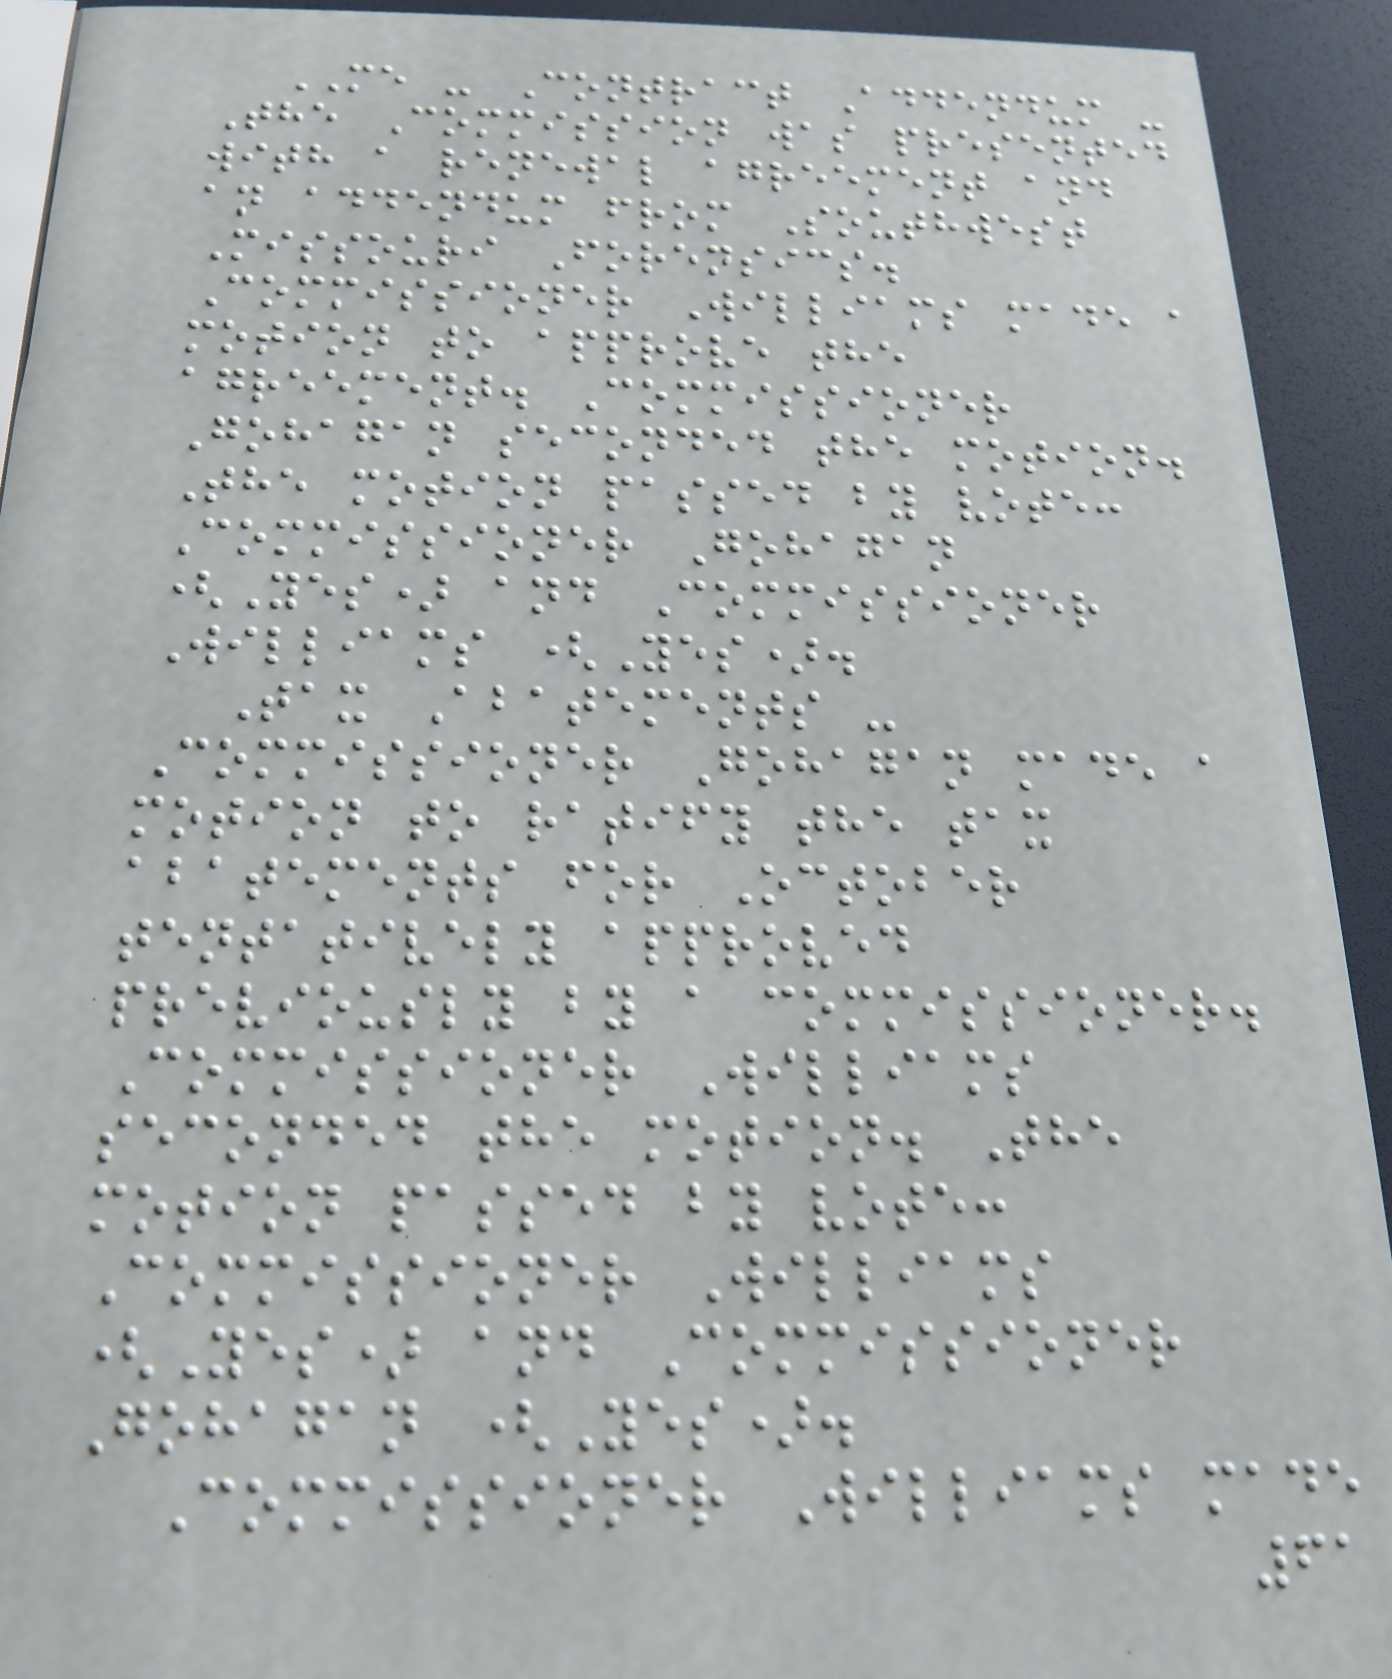ME - Contract Addendum -
The Commission was presented
with a renewal agreement and
an addendum from Southwest
Missouri Forensics.
Commissioner Williams made a
motion to approve the
agreement. Commissioner
Gohagan seconded the motion.
The motion passed by vote:
Commissioner Gohagan
(Yes) and Commissioner
Williams (Yes).
Tax Abatements -
Commissioner Gohagan made a
motion to ratify the tax
abatements for October
tentatively approved
previously by a commissioner.
Commissioner Williams
seconded the motion. The
motion passed by vote:
Commissioner Williams
(Yes) and Commissioner
Gohagan (Yes).
Commissioner Williams made
61
